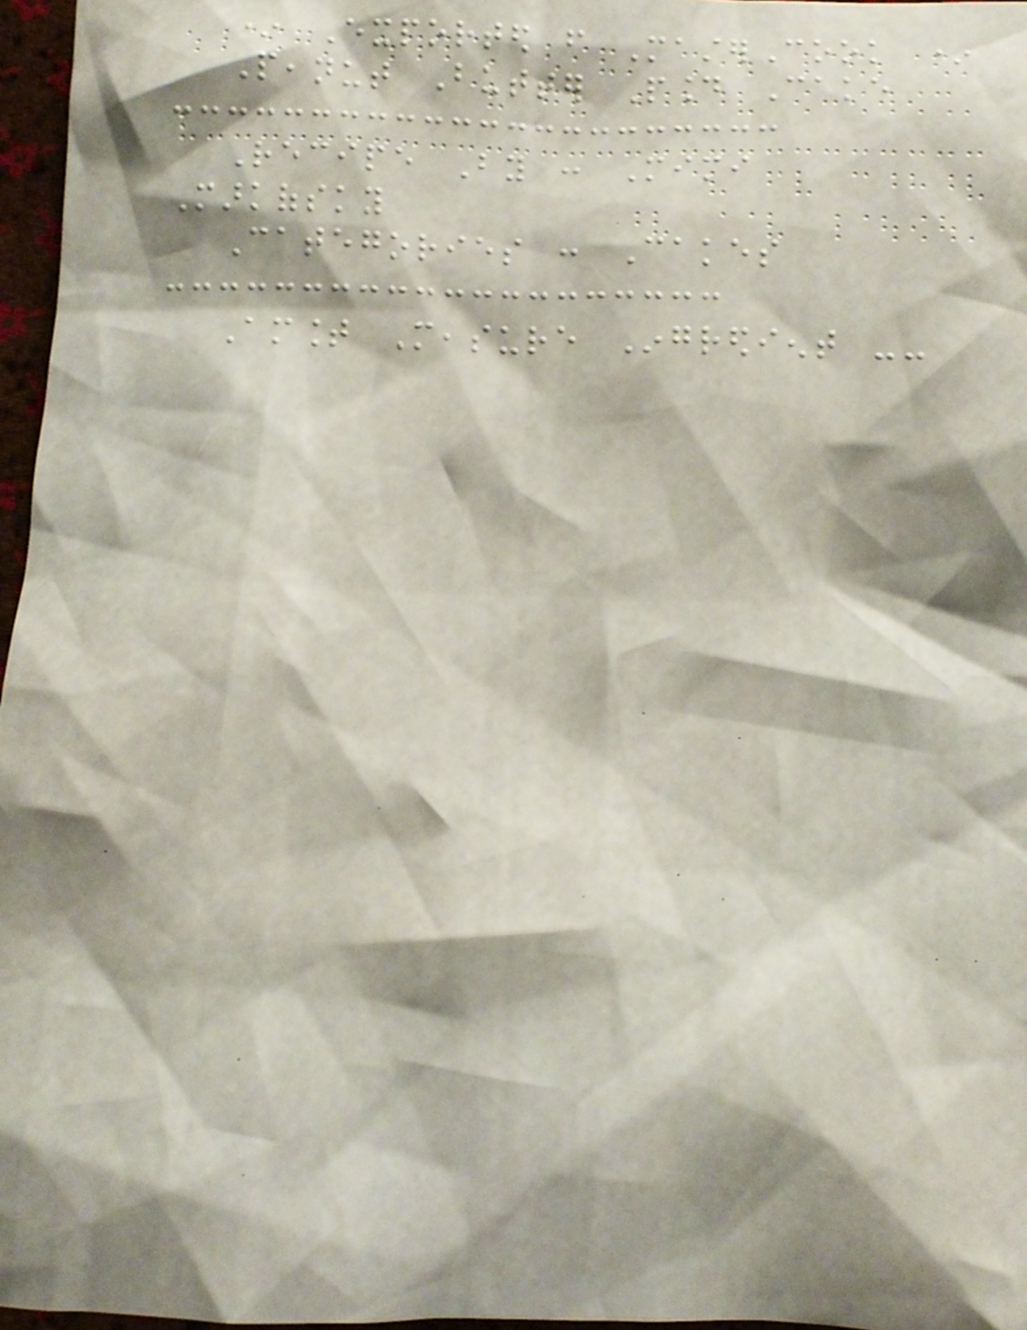* Exported from MasterCook *
Peanut Butter Pound Cake
Recipe By : Mimi
Markofsky
Categories : Cakes
Amount Measure Ingredient --
